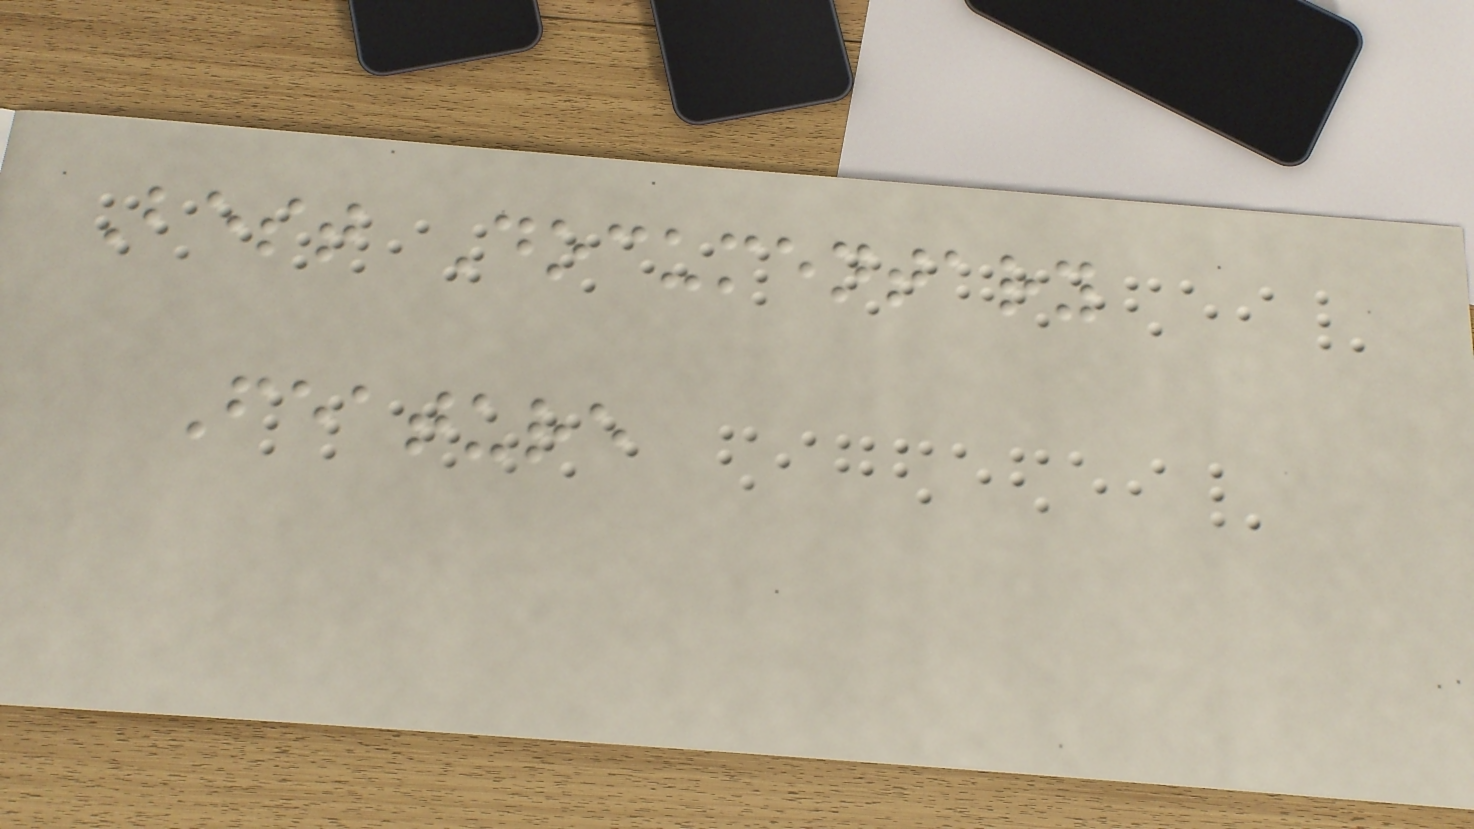Best Documentary
Feature
